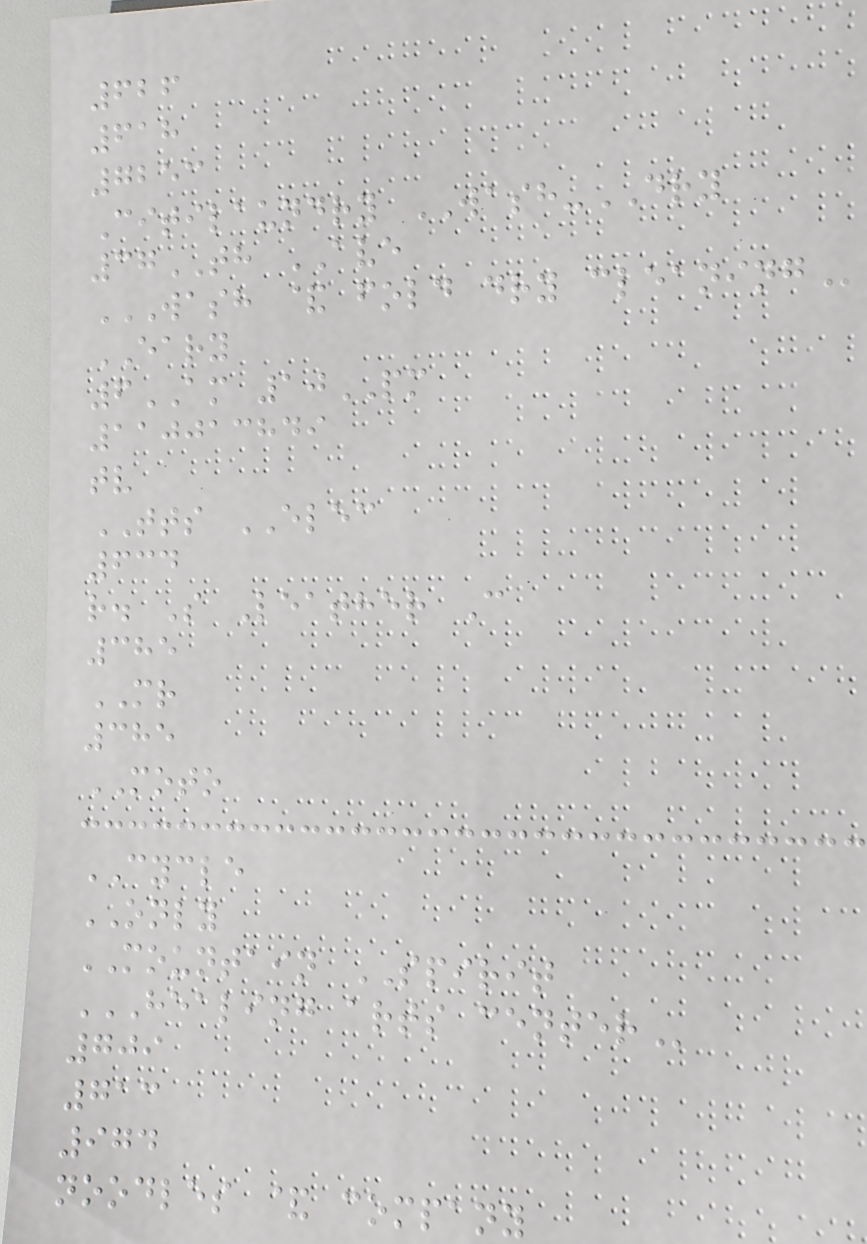626
618
7253
Citilaundry WASH-DRY
37TH AVE
WASH & FOLD DRY CLEANING
EARY
6AM 10PM
110013849
tv
TTS ELEC
634
r. S Leather C
385
MR
385
MOTO
CYCLE
ONLY
MOUNTAIN SPIRIT
HEALING ARTS CENTER
709
713
974
noodles & company
